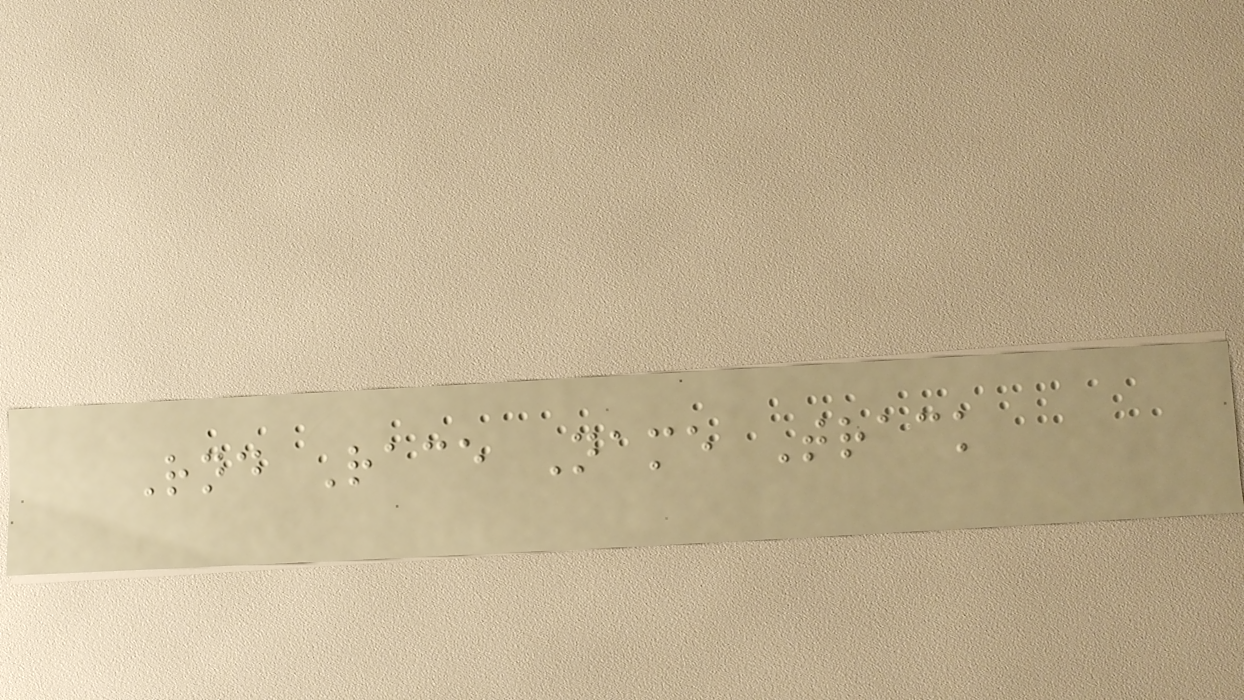Rnd Race Name Track
